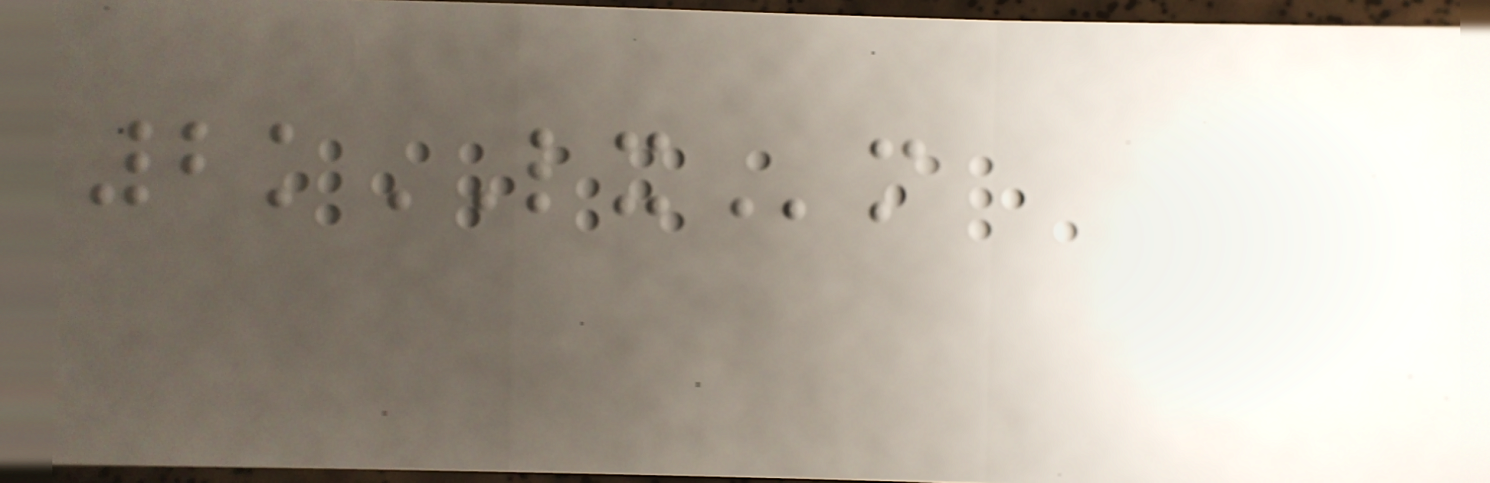2kLXm
